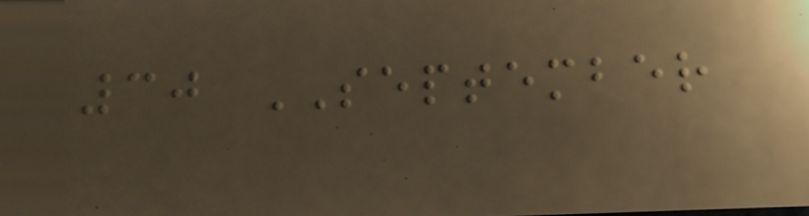30 SEPTEMBER
